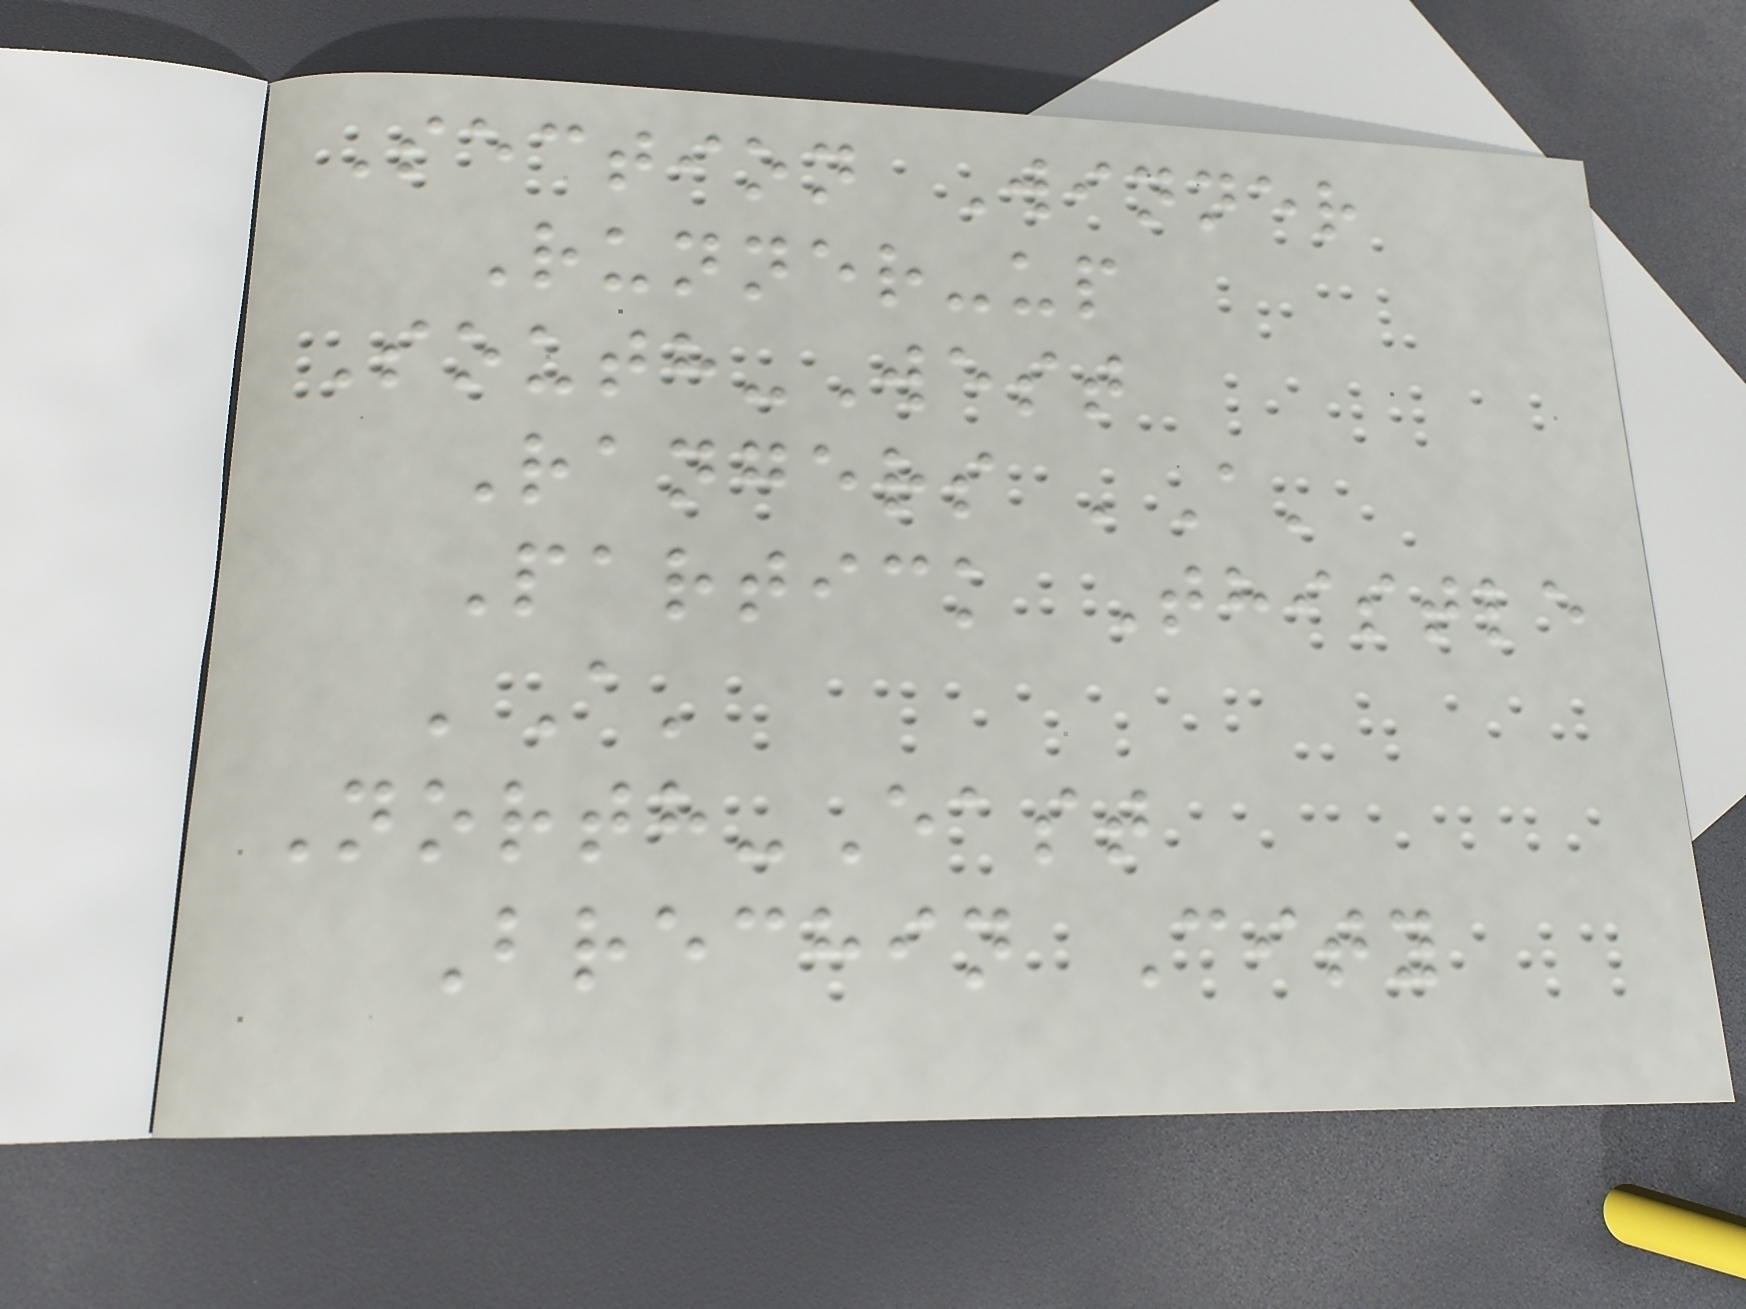Section Winner
Runner-up
South-West
Rangers 'A'
Partick Thistle
'A'
North-East
Brechin City
